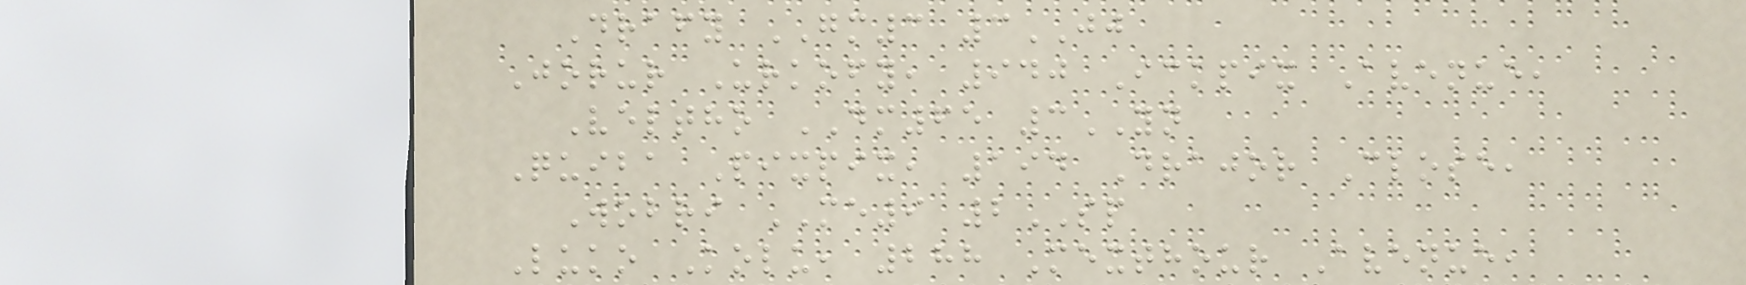Drafy GM3 3JJ
Jorur Urkofy, 940 Ickpix Avenue,
Veltho DM65 3YN
Quiba Pixpix, 194 Drajor Close,
Wobri ME9 2SP
Luko Kolu, 288 Mexthour Avenue,
